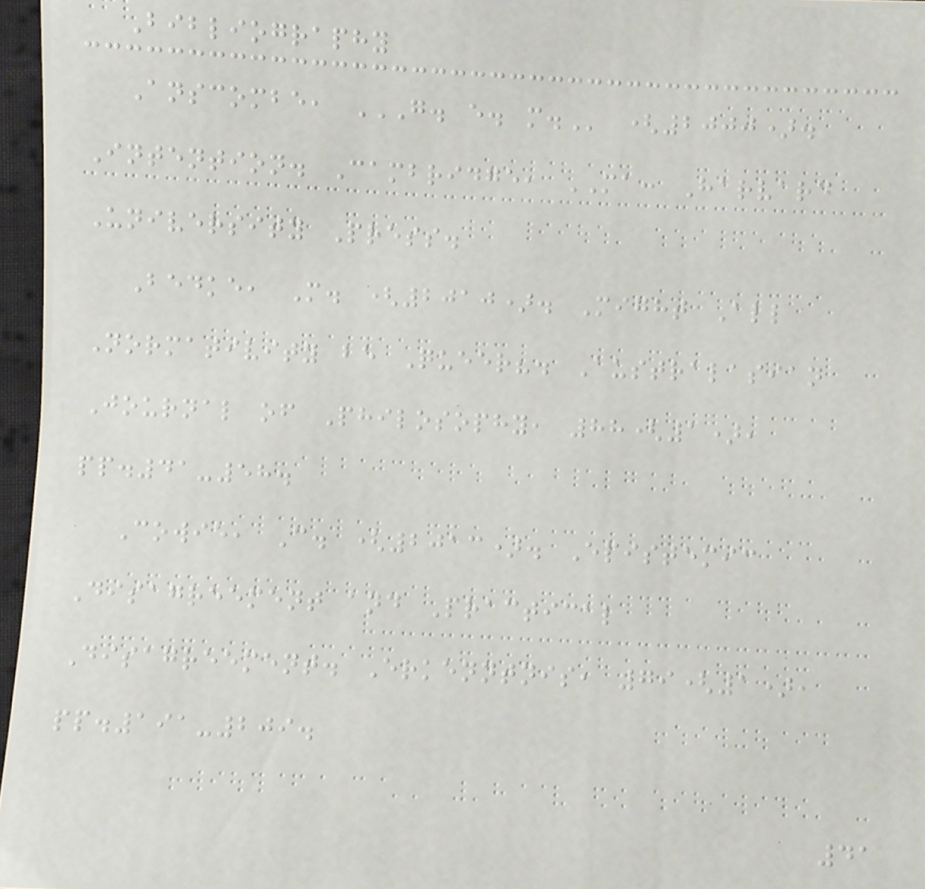Bibliography
Anscombe, G. E. M. (2000).
Intention. Cambridge, MA: Harvard
University Press.
Bedke, M. (2010). Might All
Normativity be Queer?. Australasian
Journal of Philosophy, 88(1),
pp.41-58.
Cowie, C. (2013). Epistemic
Disagreement and Practical
Disagreement. Erkenntnis, 79(1),
pp.191-209.
41
